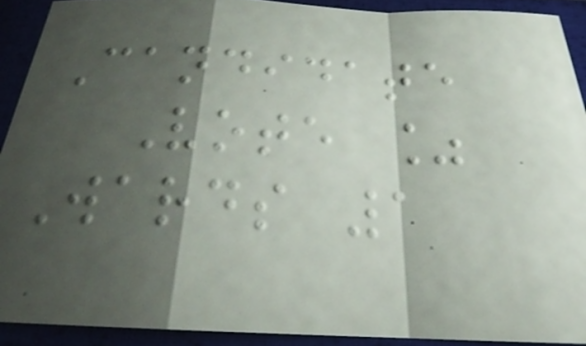Candidate
Vote %
Wards 1
